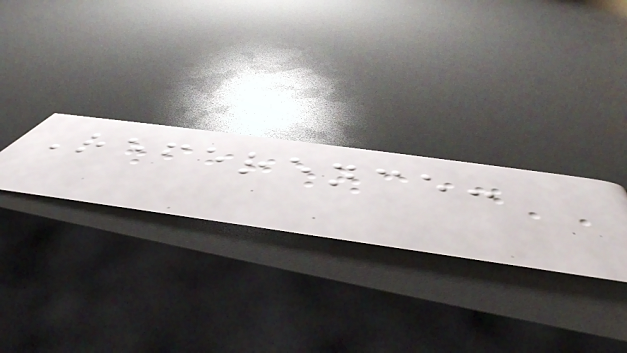Reference:
